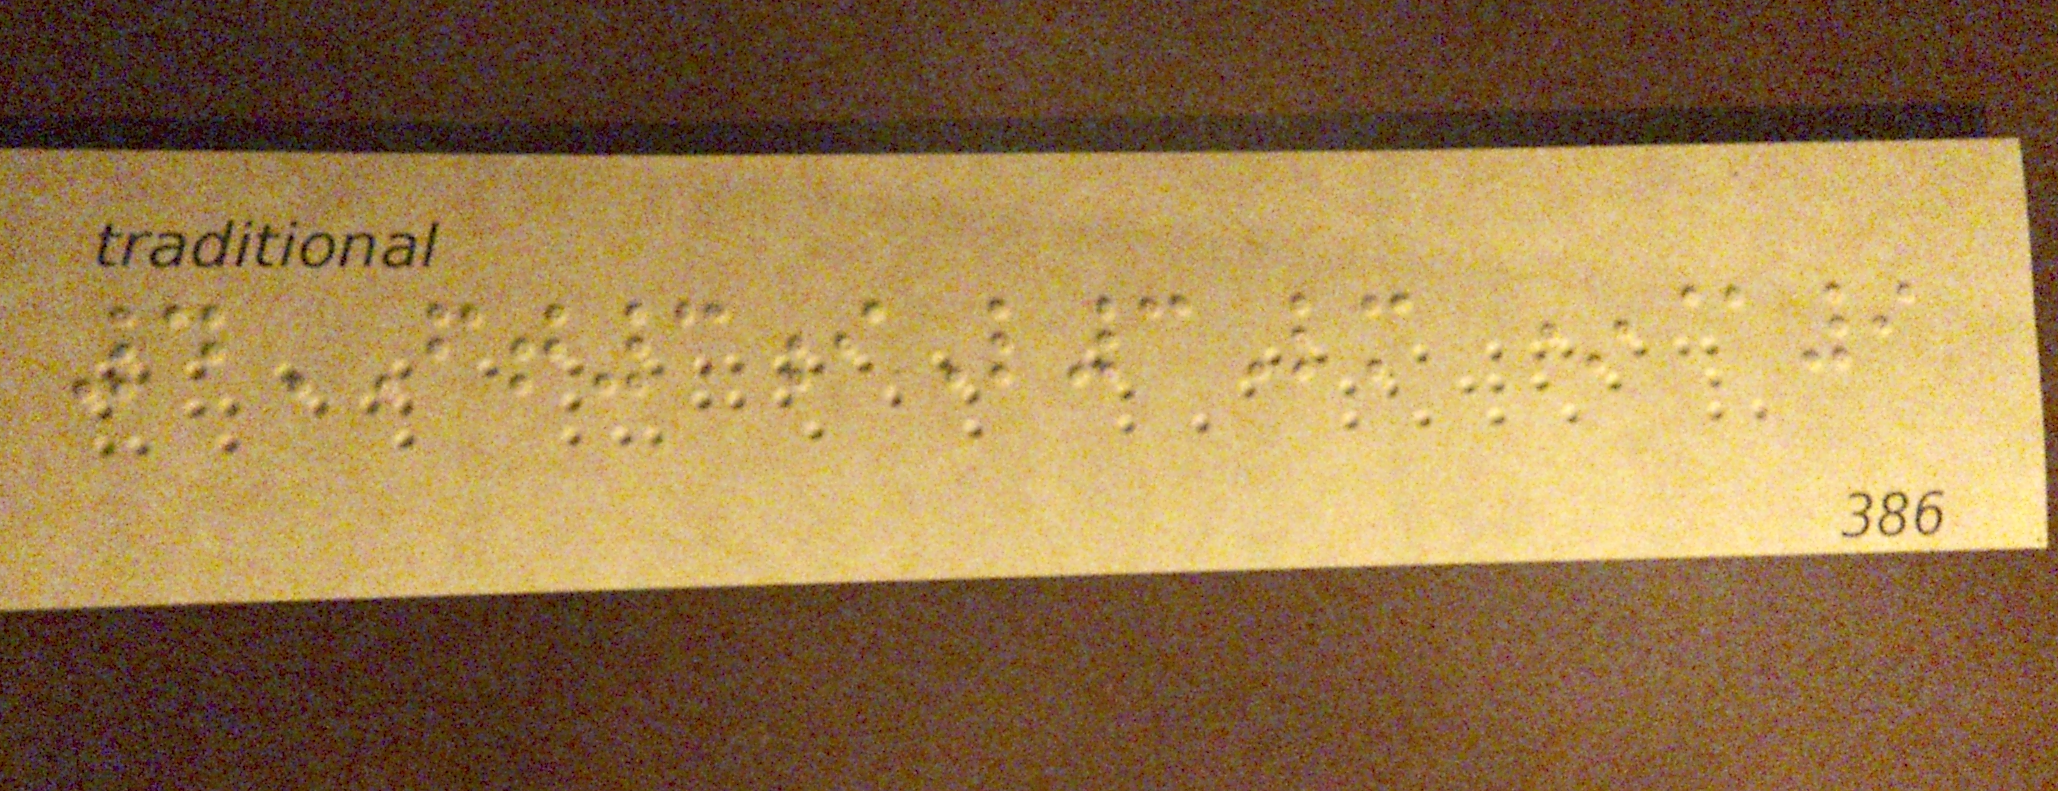4FT3iL3Lm *@9
